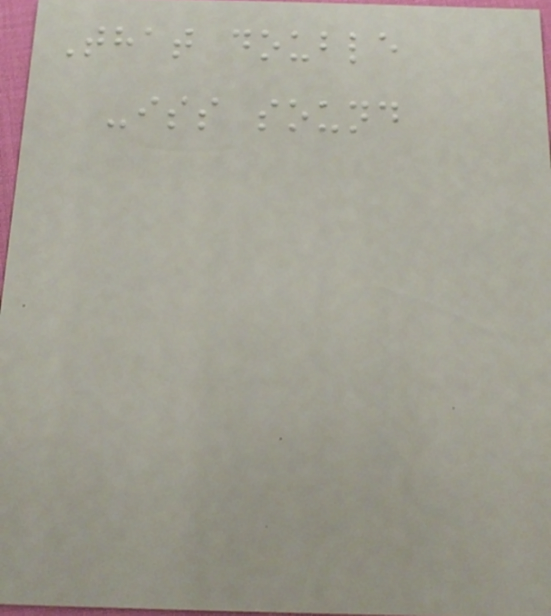That double
-iss sound
